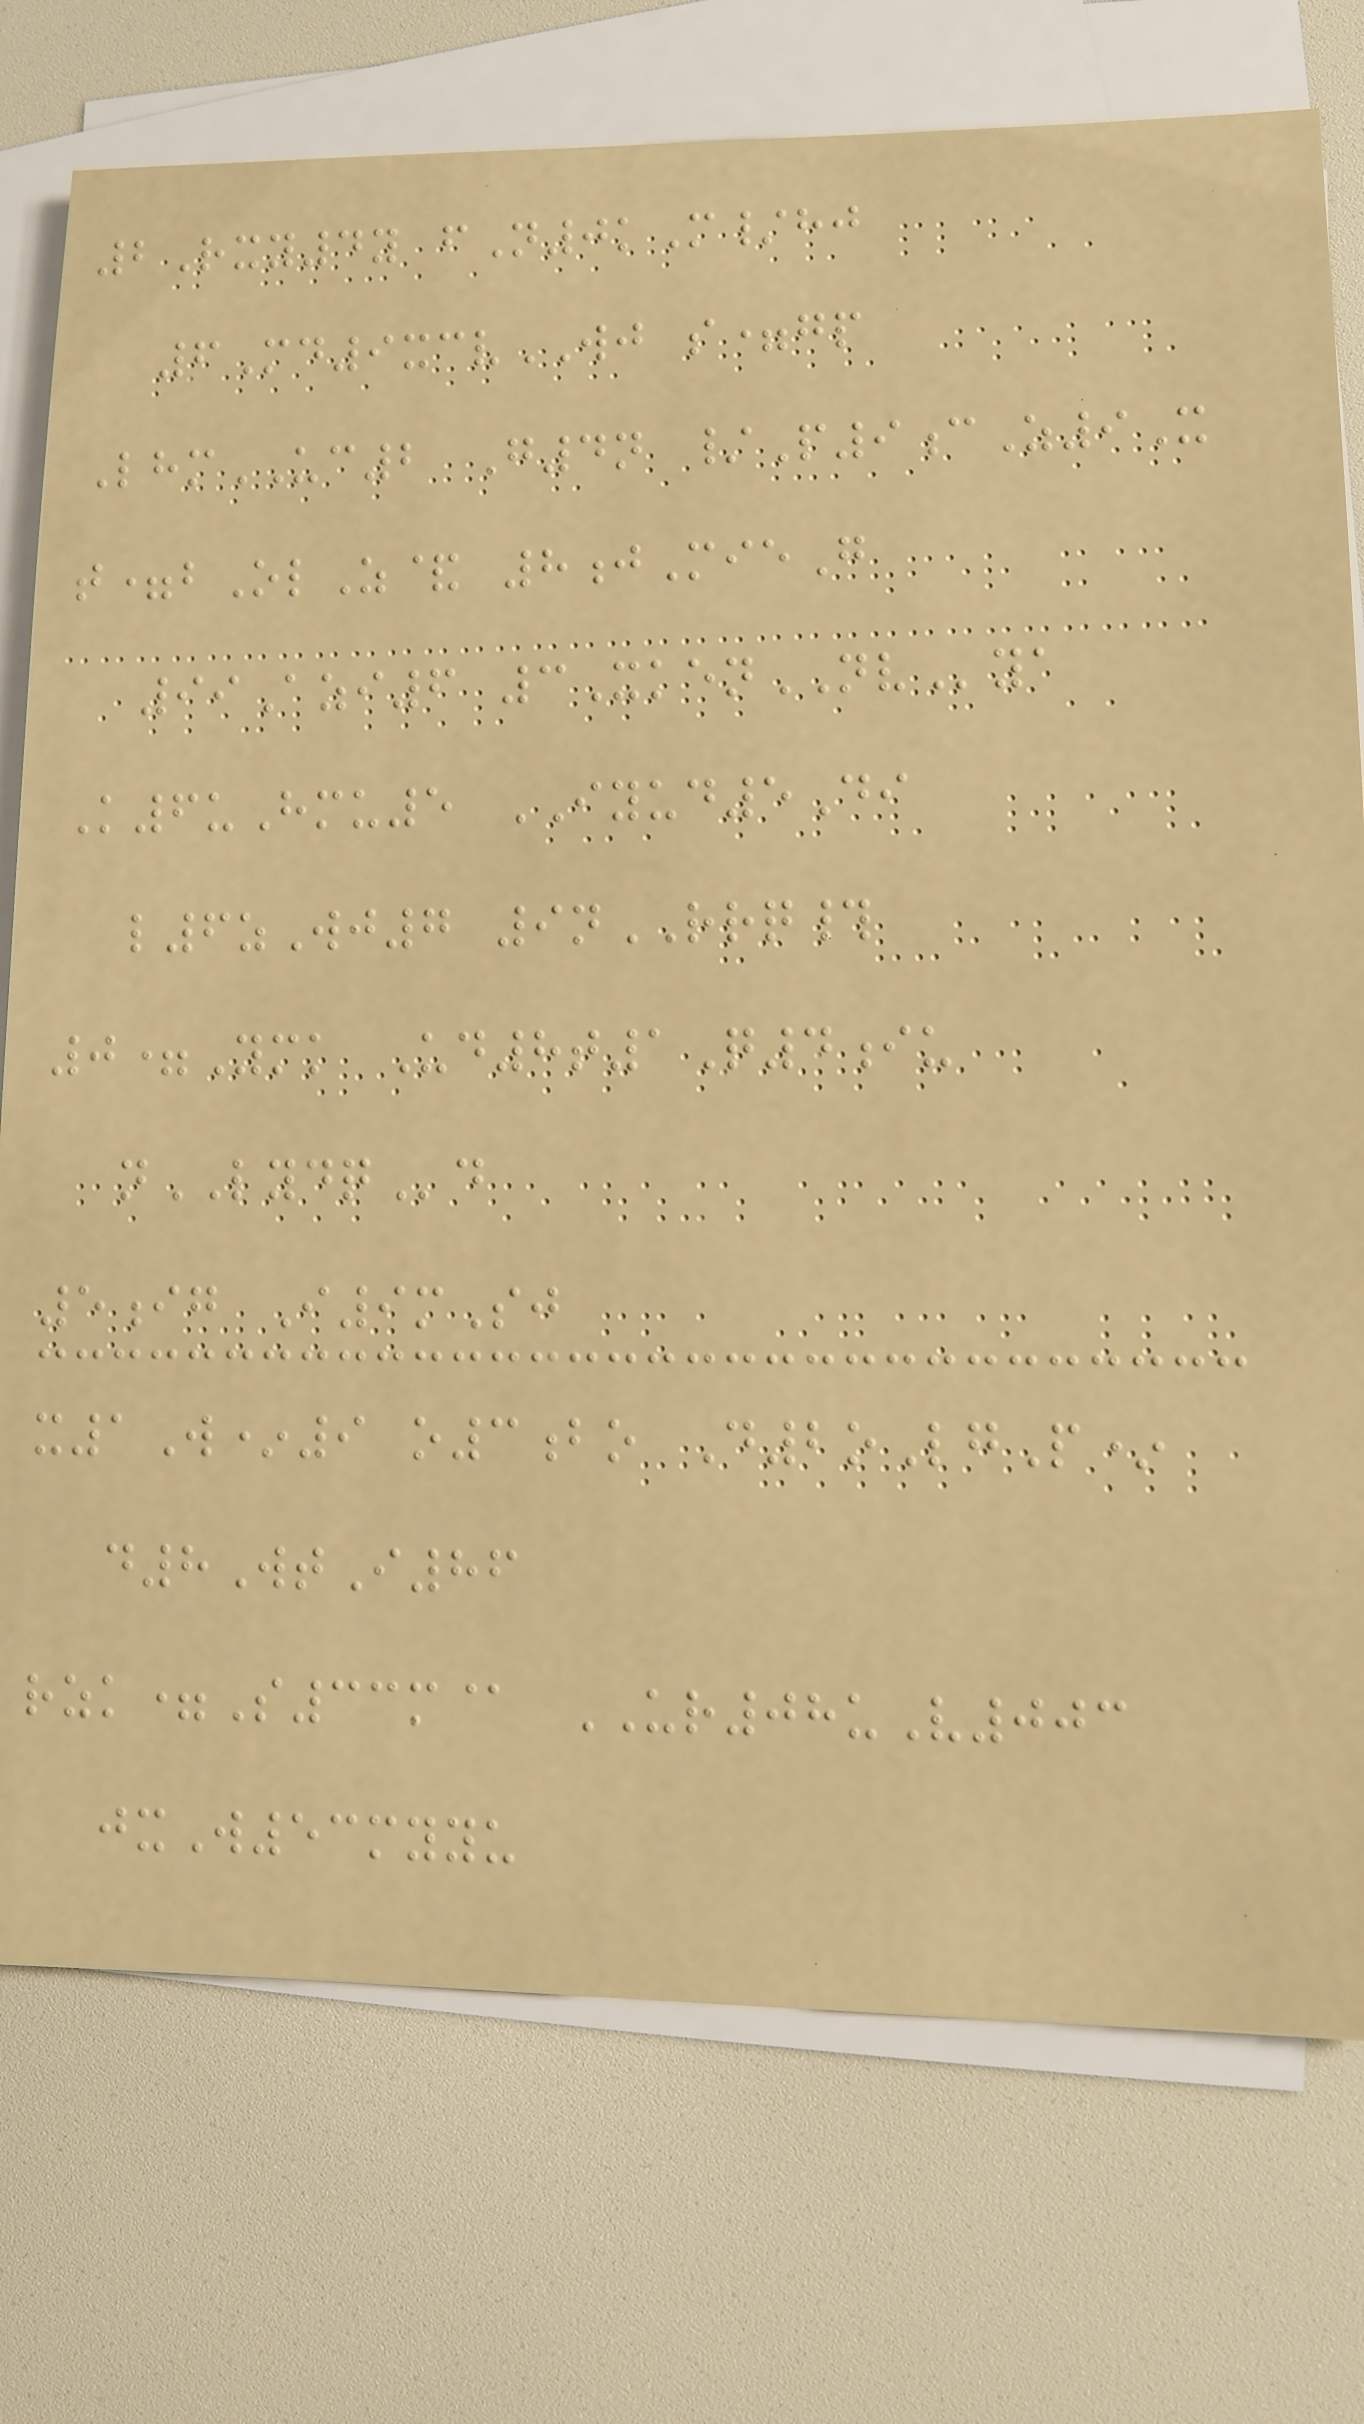2Rxy4y fN0kM/hj
6Md9xcvWJ s=gp
LhmUC2 G4n /P9cZ9X
t=bOlZ& 8jMieG
99Azi6 3XkenNVya
K6uHmu5 IYUD5Di
l6zWj7 9nRRQ#
0=Ymk Ud8t1Q4iu
nLYDQd
5ig I9mSj
x1W*9 o3bo D2oLgP*
d8WtI86
rzk=S33m@ UR08uV003
jxW53myyu
